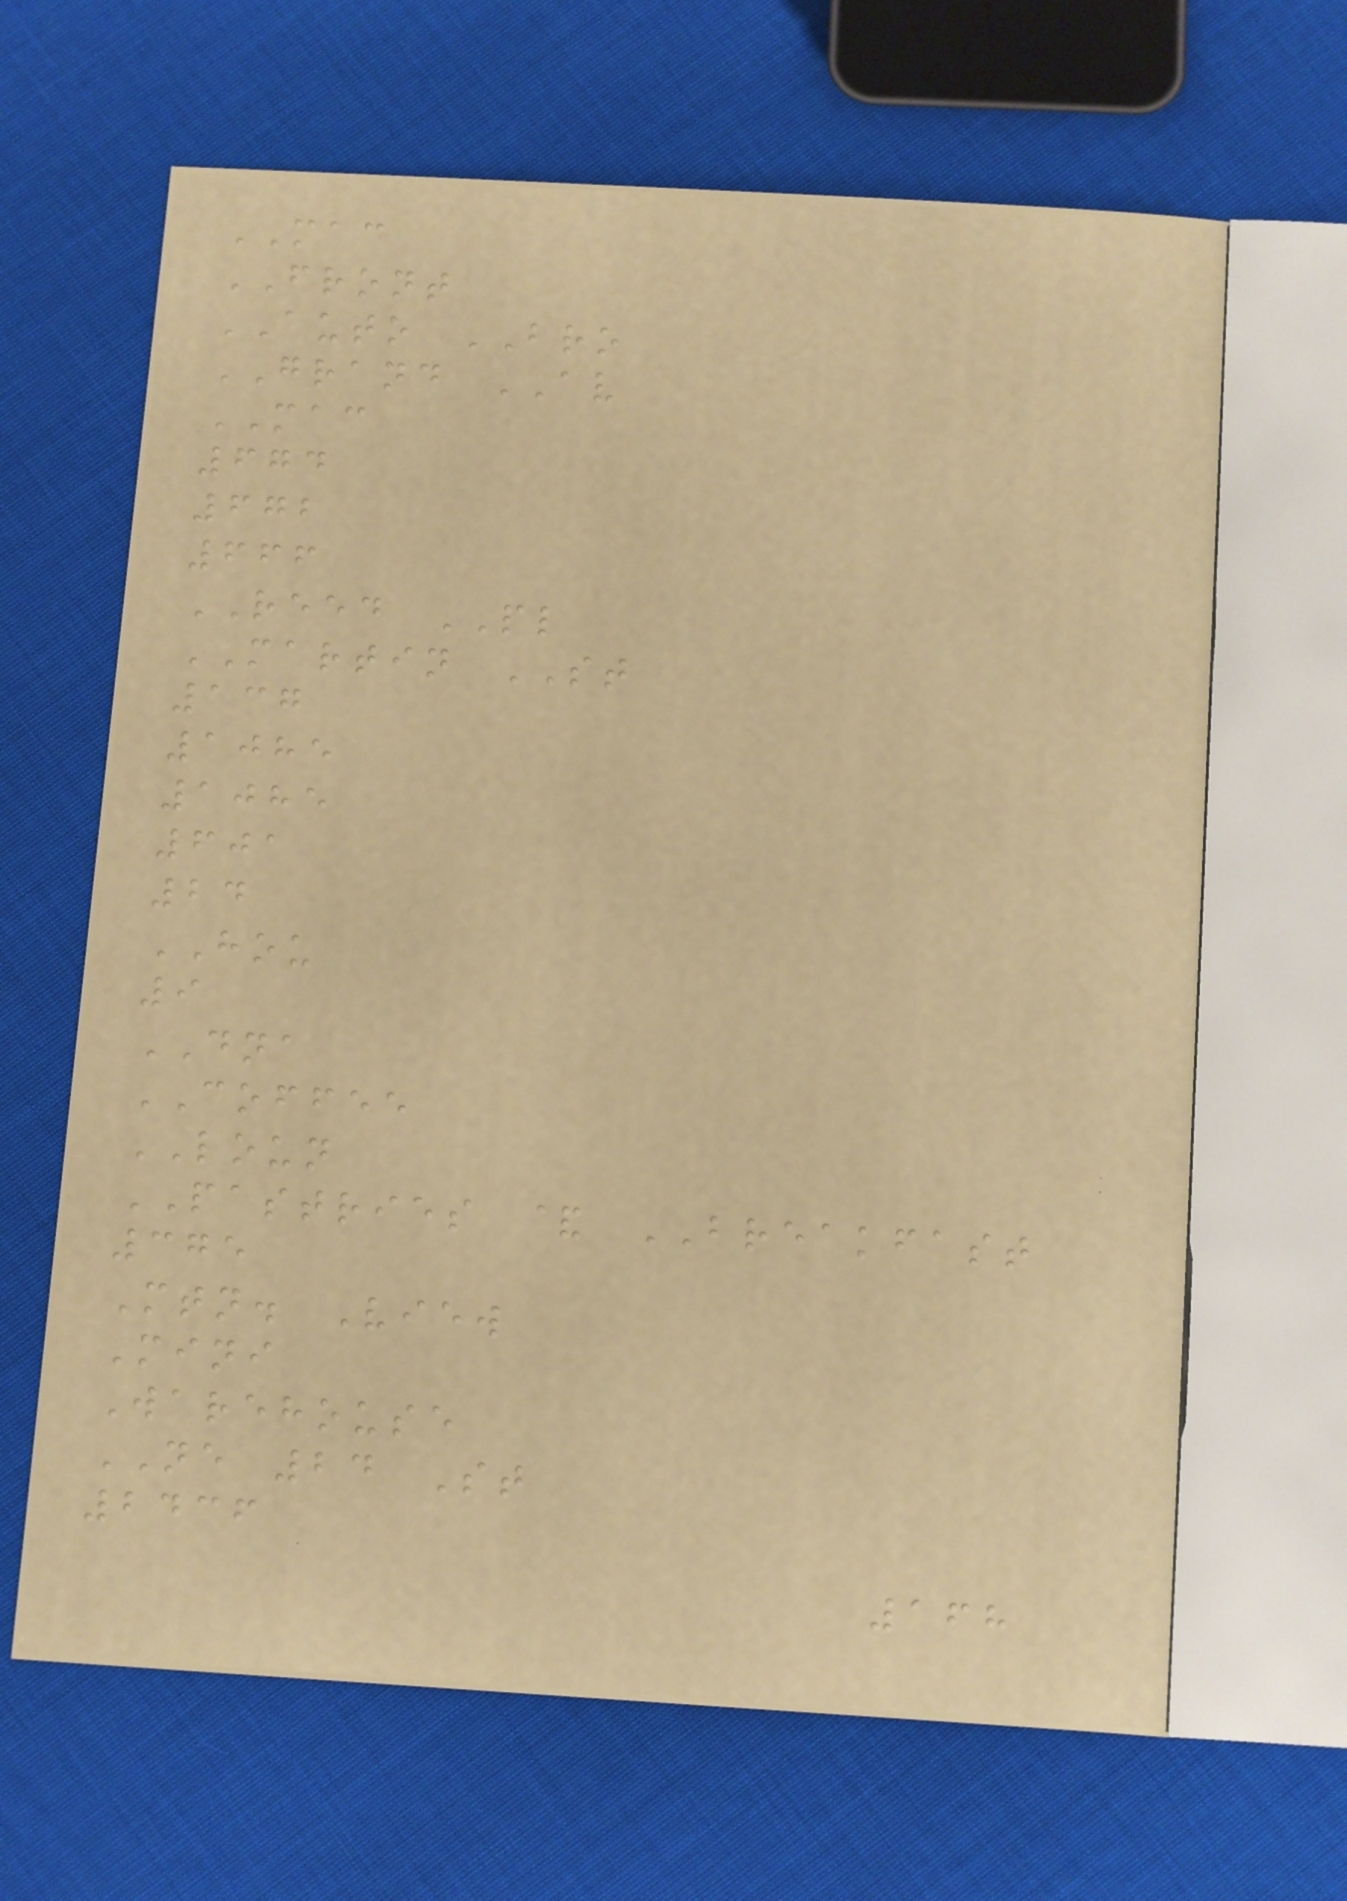MAC
FRONT
AUTO BRO
GRAND AV
MAC
674
672
666
REED PL
MARTIN ST
137
1085
1085
601
24
HOU
9
DNA
COFFEE
LOUN
PASTRIES & BREAKFAST
375
Mtn. View
Mini
Warehouse
NE 24 St
2436
168
